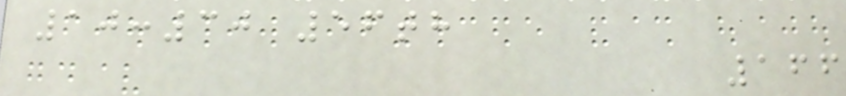10:30 56th
166
